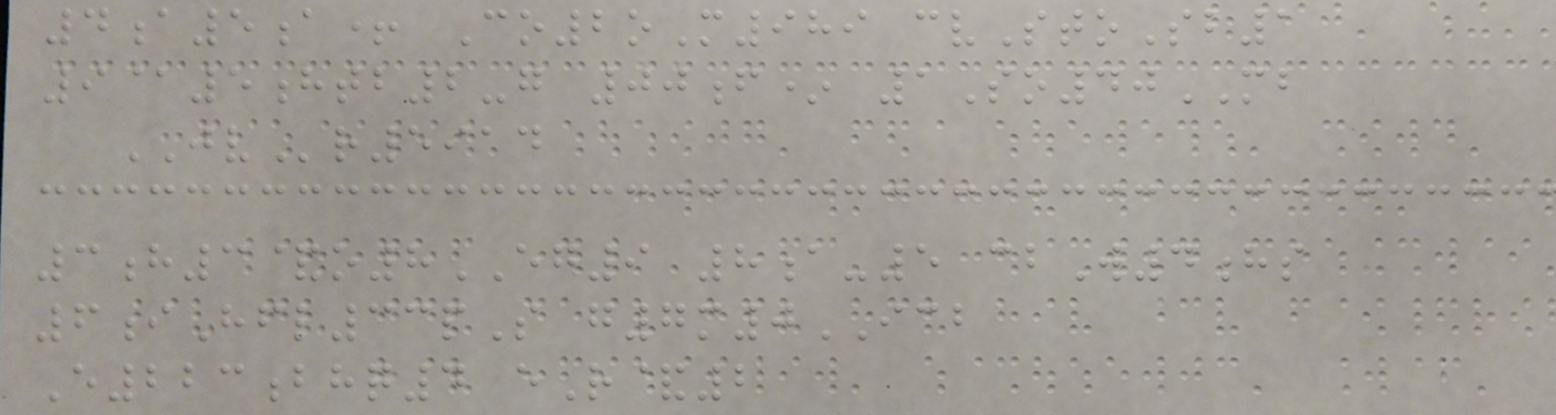4a5a+ Co2oM989 cvStoSb1
9@5htb2-g 00f* 1So40MB
JVr5914
3h3&o8EG9 8a-5 cbW4hs
6iHfl33pS g7m0ICB
E223bhq4 eR&2
